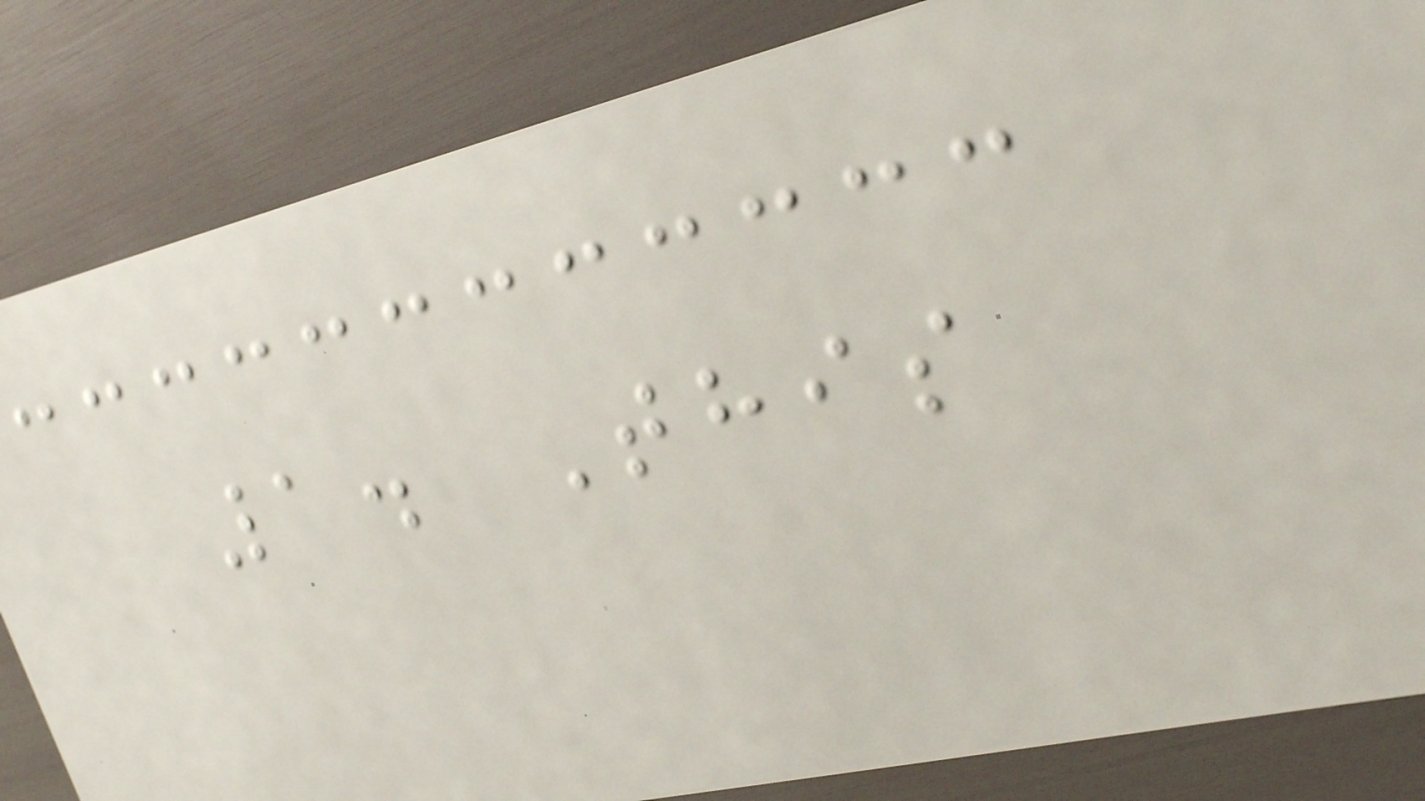1. This
